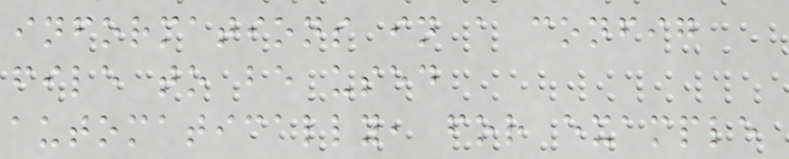informations in a config
file to be used
automatically, for example
